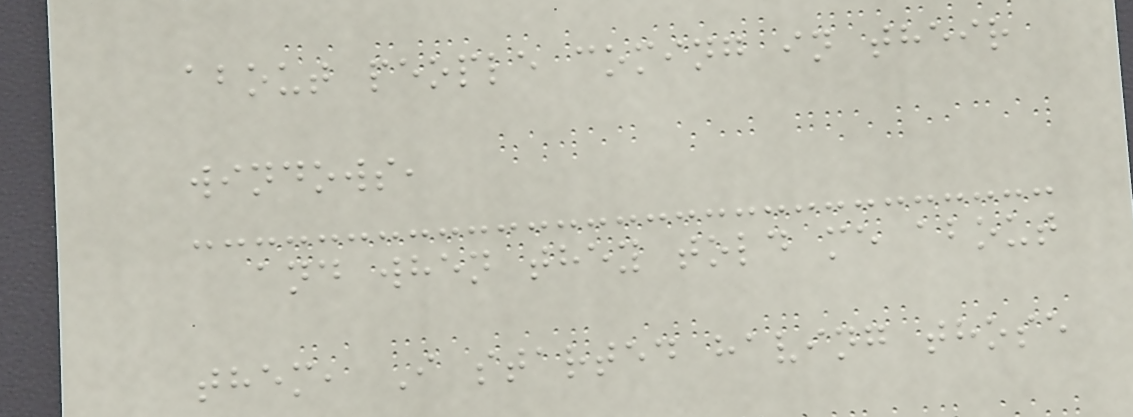about people coming in their
windows,
and when they told me about
them, I started having those
